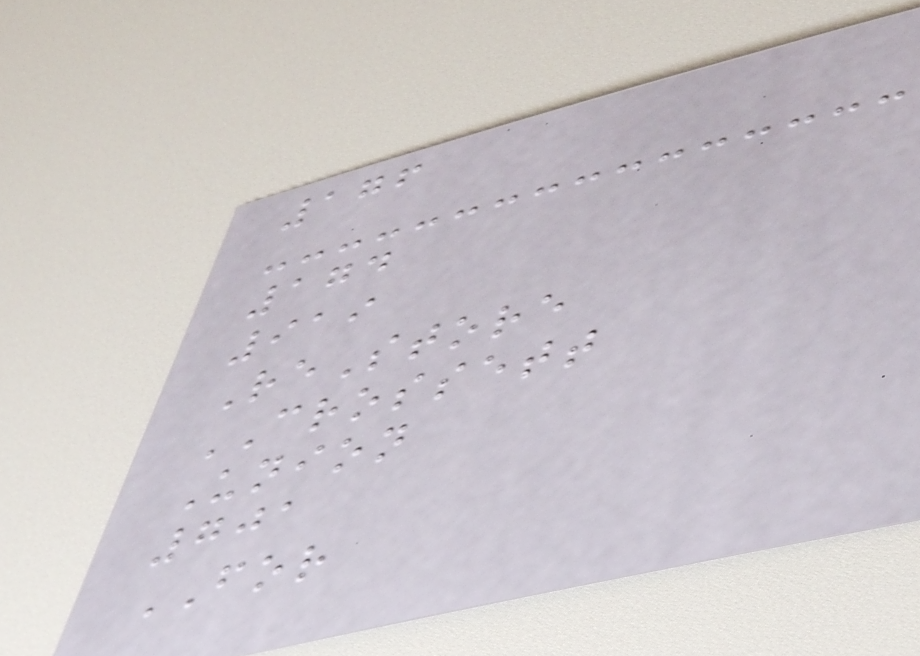176
174
919
ReStore
CROSSETT
Union
701
FOR
